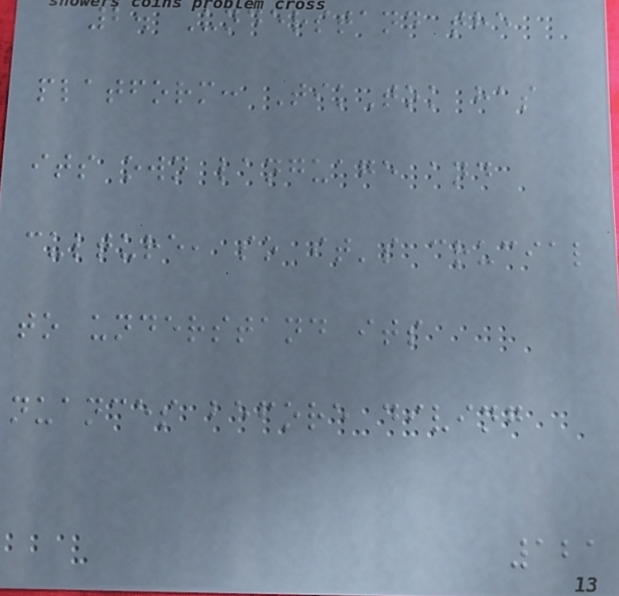2. Understand the
platform: TikTok has
its own language and
culture, so it's crucial
to understand its
nuances before diving
121
